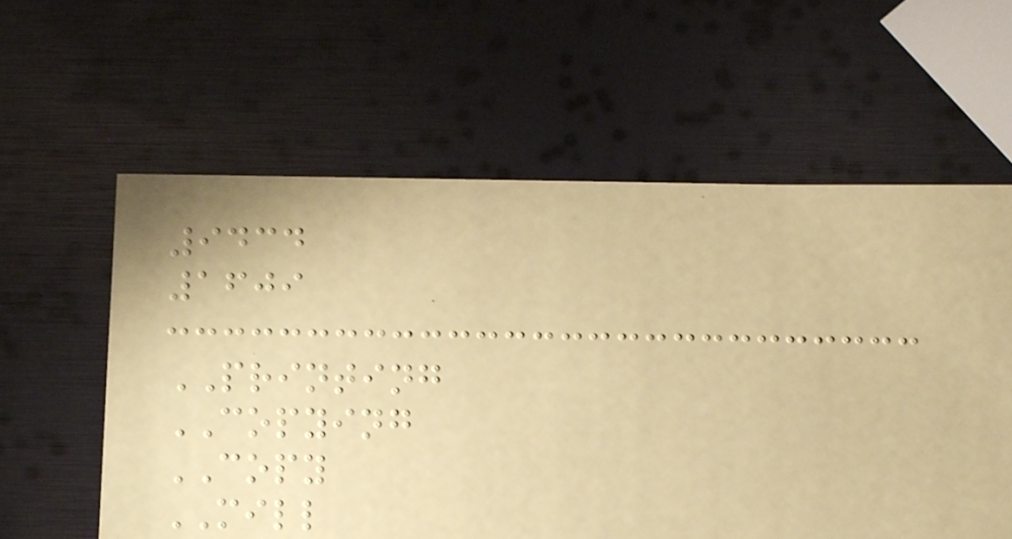9434
1609
PRINTING
COPYING
COPY
MILL
